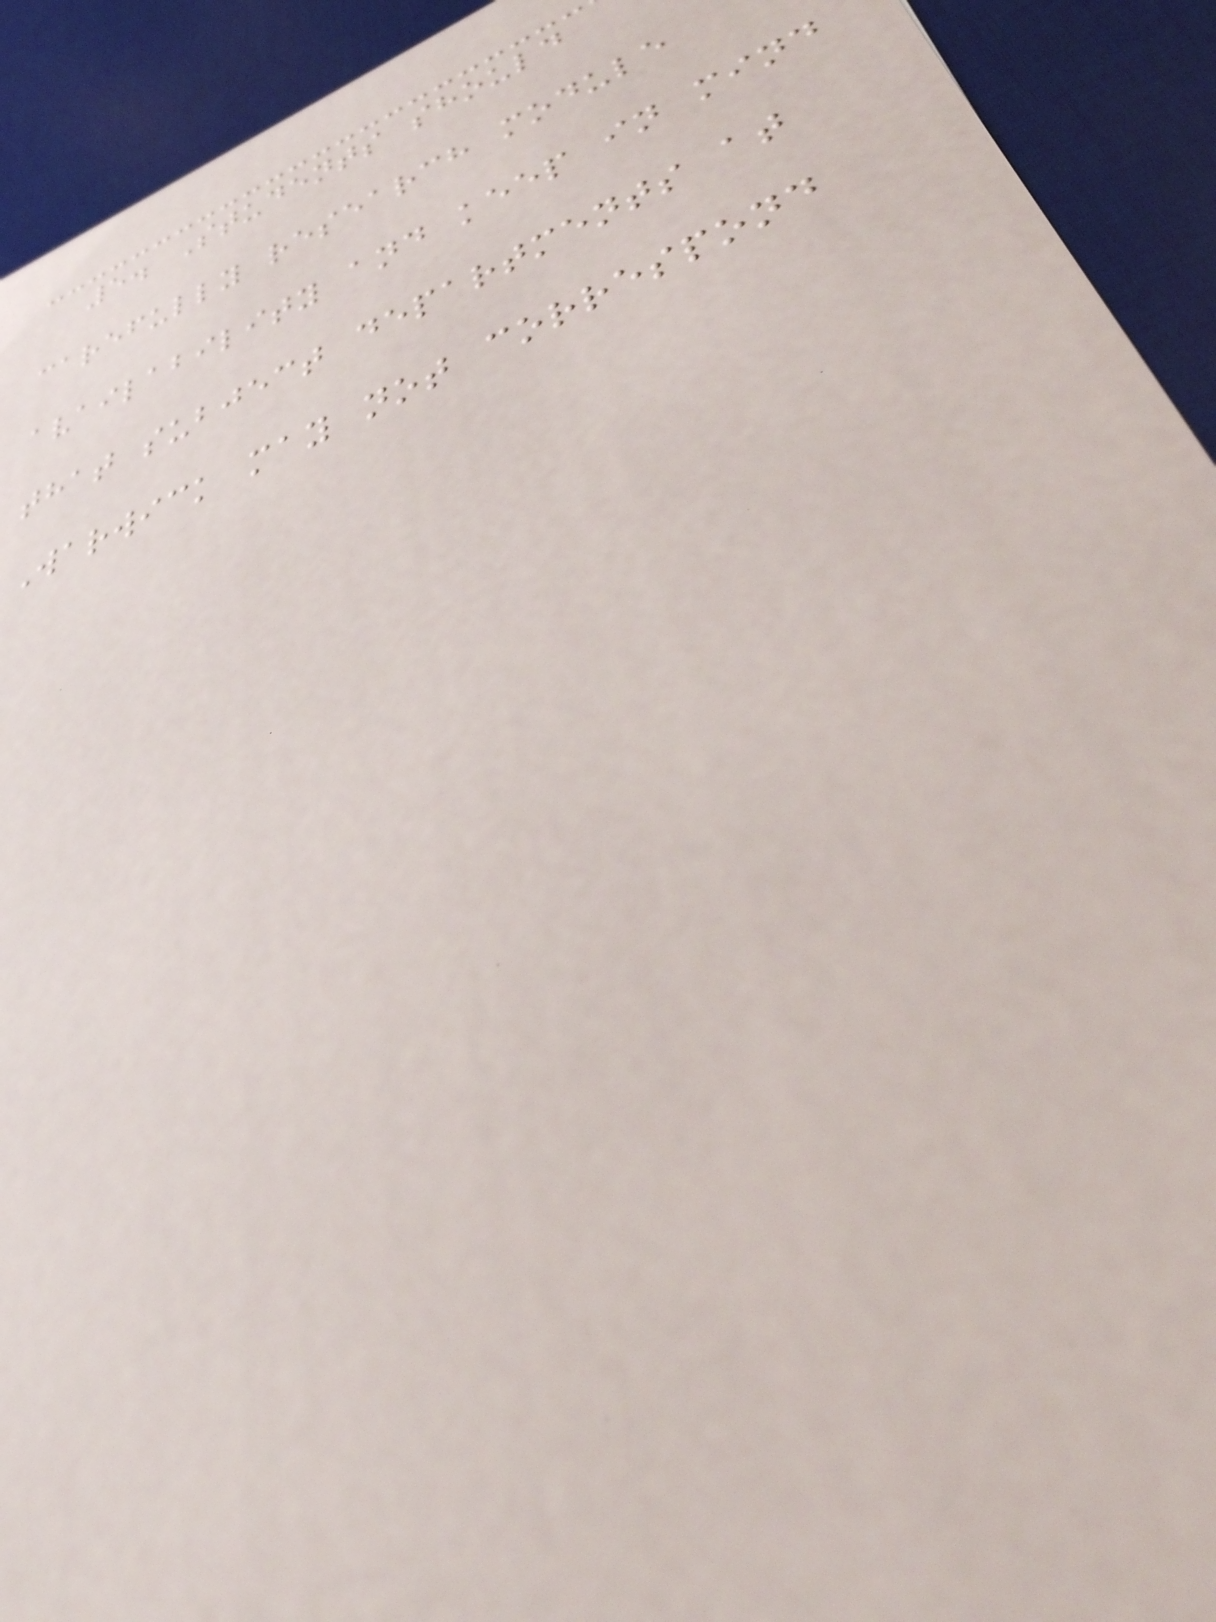5. Students should
carefully research module
availability and keep in mind
that subject departments at
Warwick may not correspond
